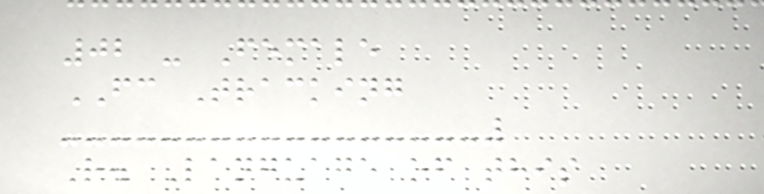02 - Female
FC Tracking
R. Language of this
